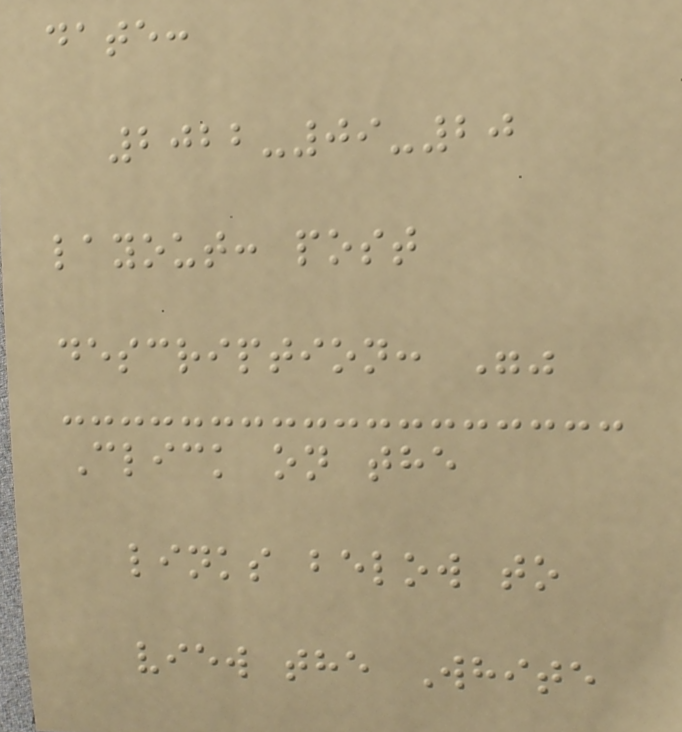date:
2022-09-20
layout: post
description: ""
Click on the
links below to
view the White
